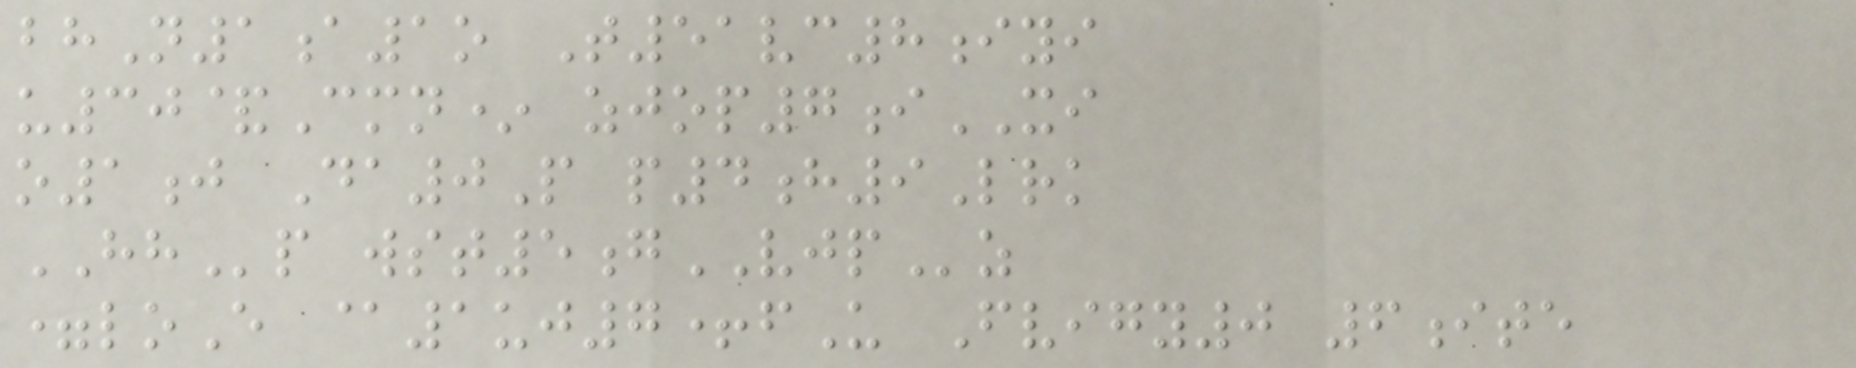bhN1a1o T51vc8iyi
u30&Cmn* zjop7iXI
o1j Da0P p4h9Lrk
HHp wst5gVJPz
=loE @1uj7+fU Fvigy0 6ite
